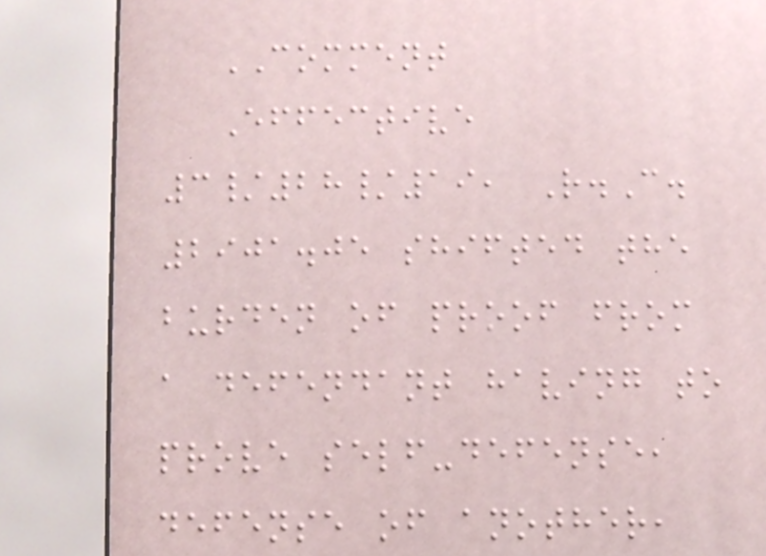COMMENT
Effective
3/28/19, R.C.
2901.05 shifted the
burden of proof from
a defendant having to
prove self-defense,
defense of another,
